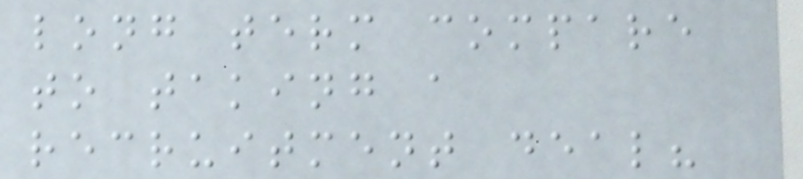long term compare
to taking a
recruitment deal?
